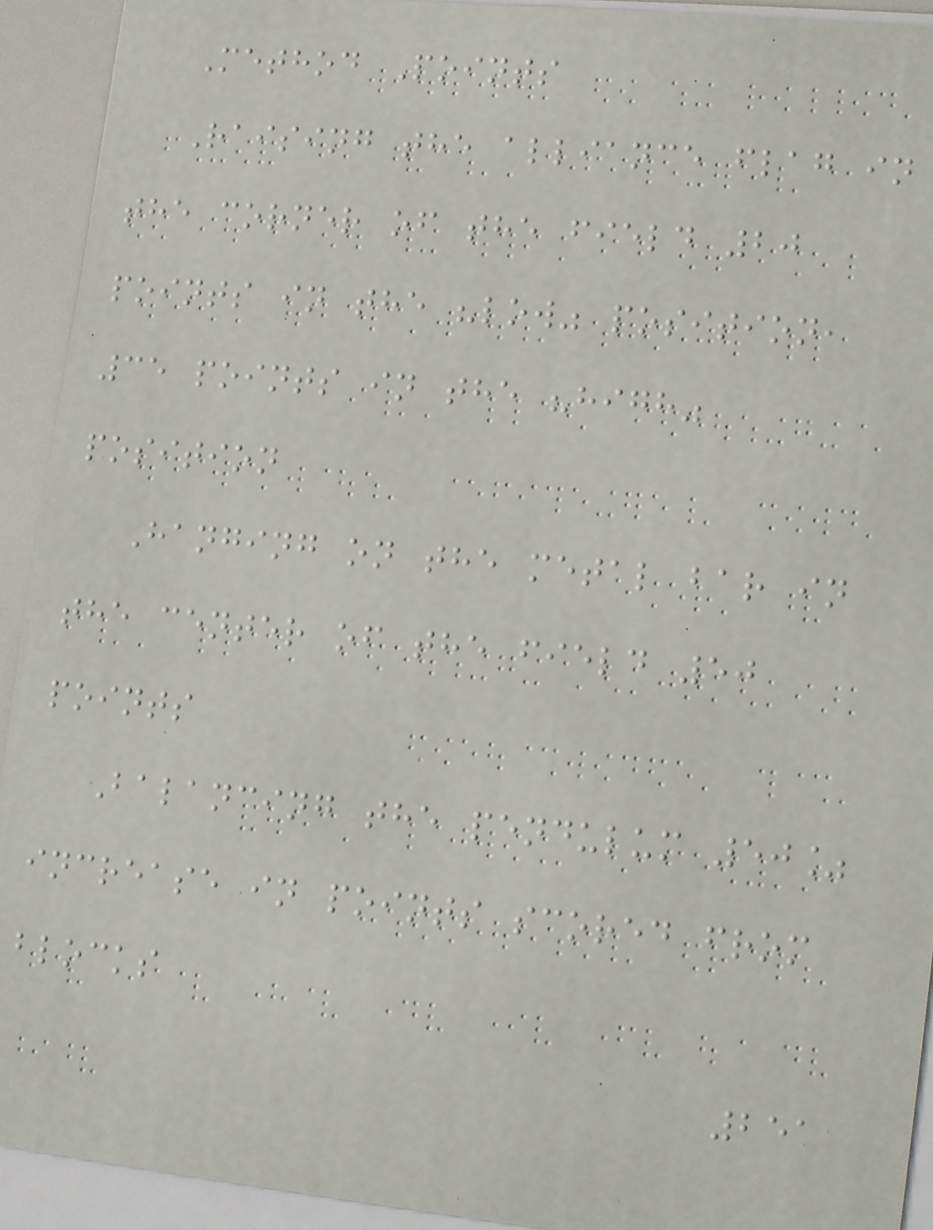Method Points
Raising the alliance flag in
the corner of the field 20
points in the "low" position,
35 points in the "high"
position
Hanging on the metal bar in
the center of the field 50
points
Balancing the pendulum 50%
increase in points scored from
blocks
251
